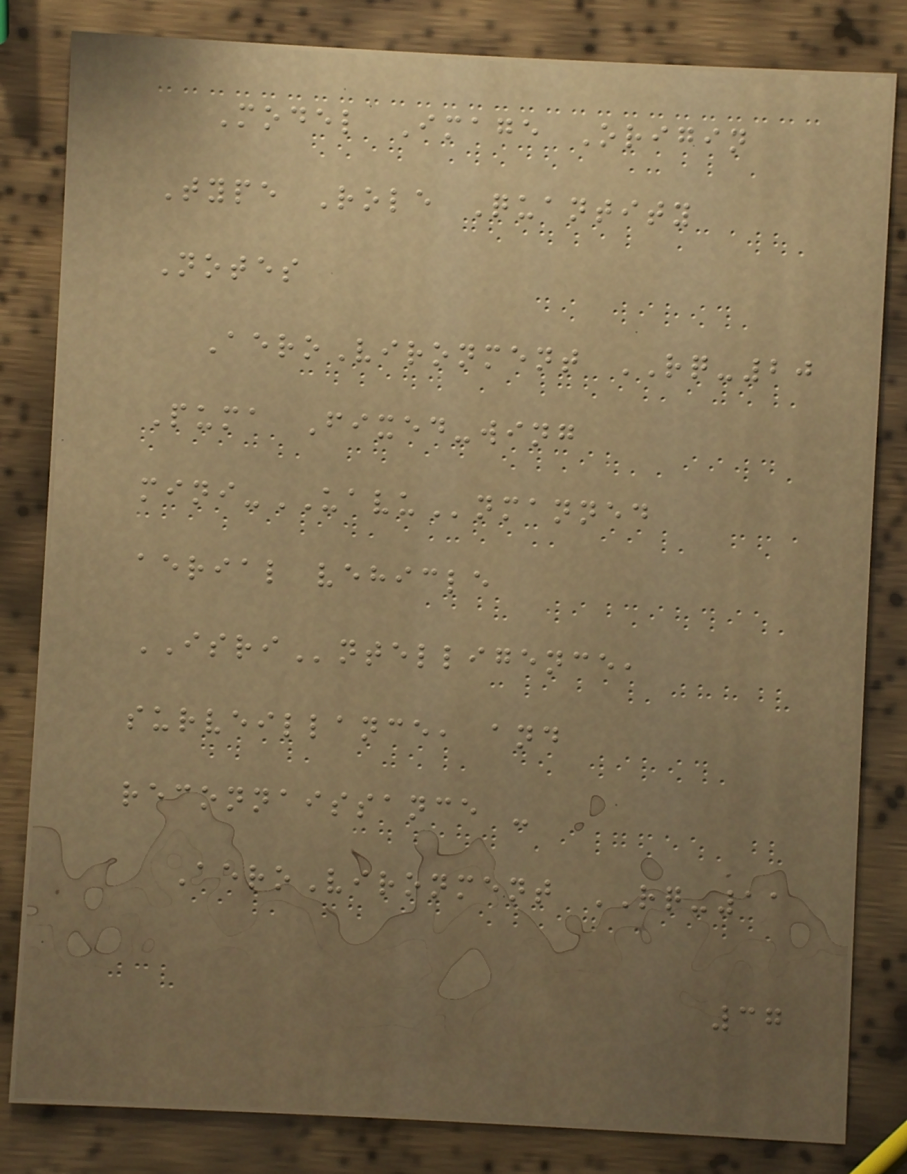Model Image Origin
Type Role Quantity
Notes
AeroVironment RQ-20
Puma Fixed-wing
mini-UAVUnmanned
aerial vehicle
ISRIntelligence,
surveillance, and
reconnaissance -
AeroVironment RQ-11
37
